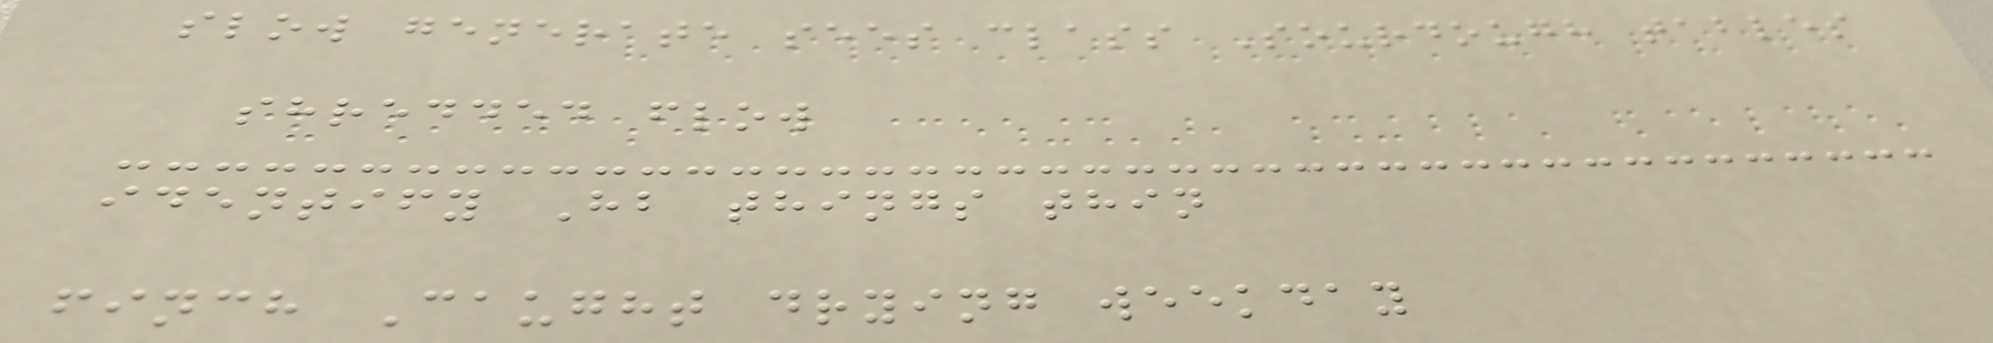slow generate sees class Sourdough tables
shredded flow
identify Hb things thin
finch Caught drying weekday
